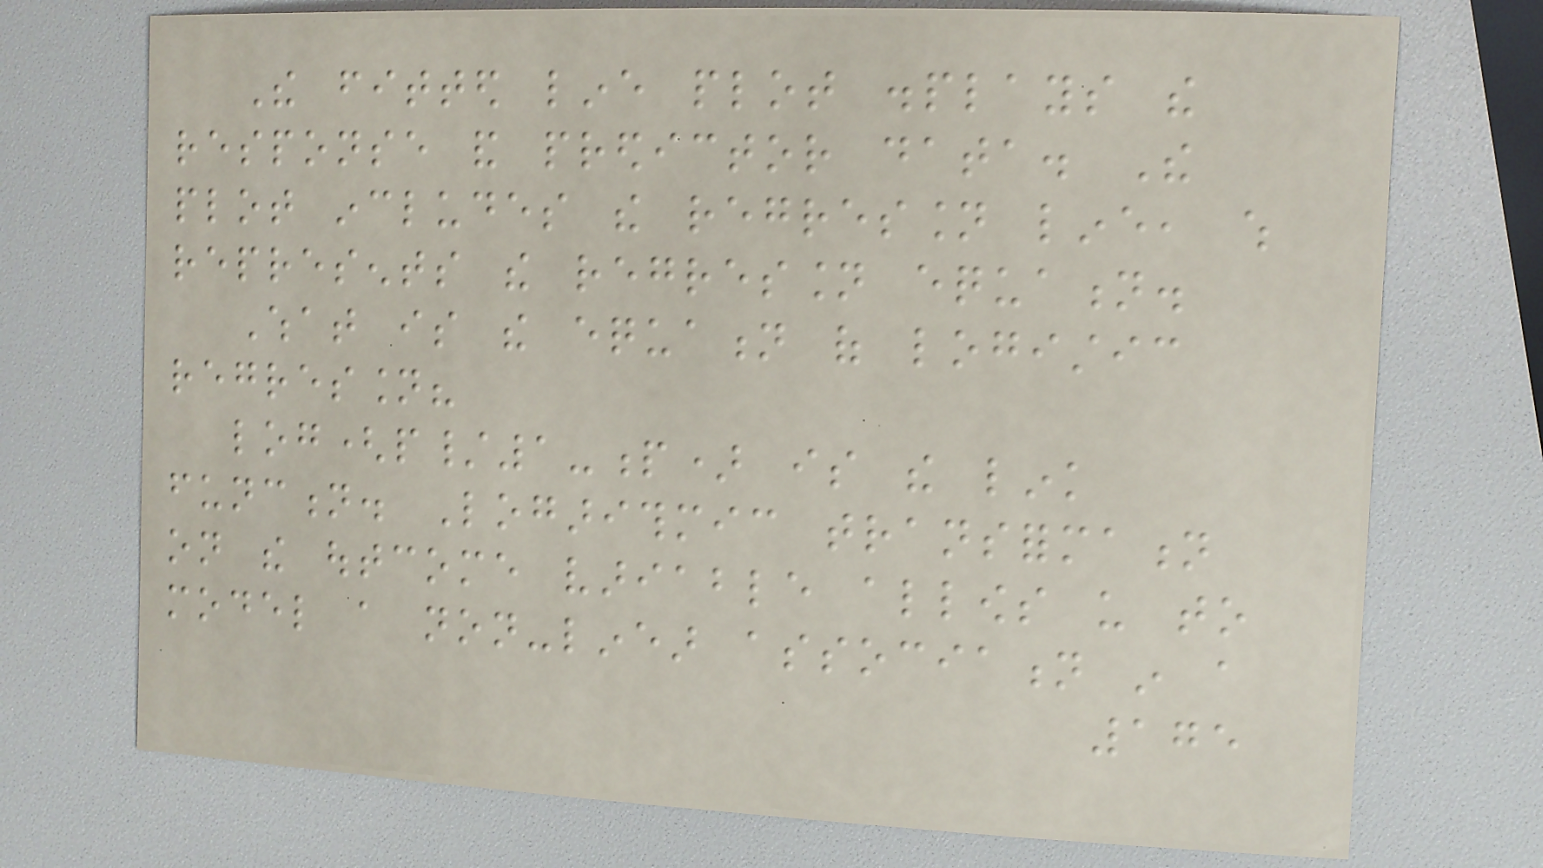The fitted line plot displays the
response and predictor data. The
plot includes the regression line, which
represents the regression equation.
What is the equation of logistic
regression?
log(p/1-p) is the link
function. Logarithmic transformation
on the outcome variable allows us to
model a non-linear association in a
175
